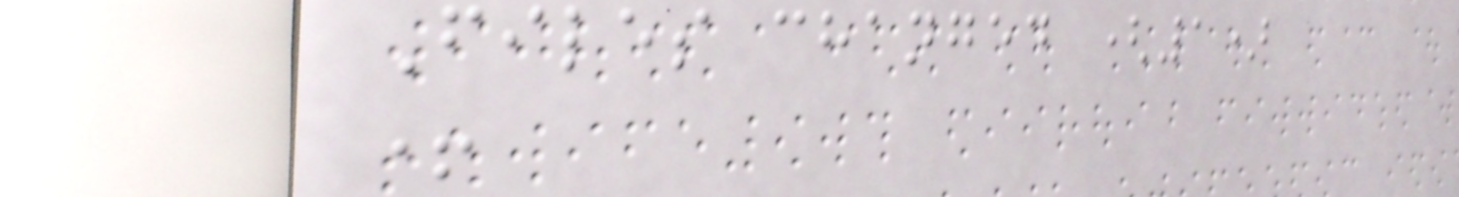Files changed (1)
+
